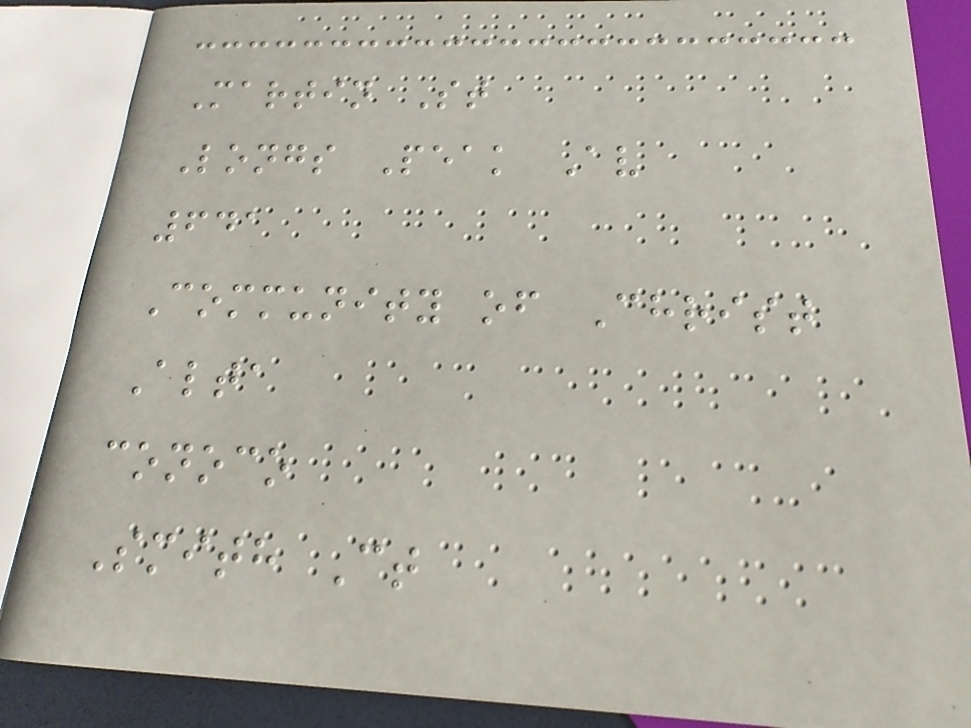Martin St
Longs Peak Av
641
Community of Christ
Alta
conoco
Smith Ct
